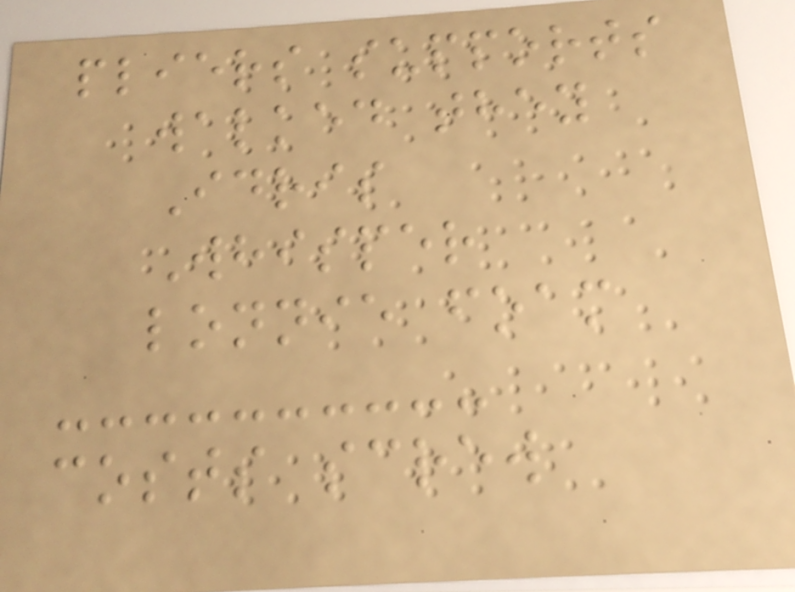pliers supports
walked they
Idris
Whisper
lonnie foam
costs screw
